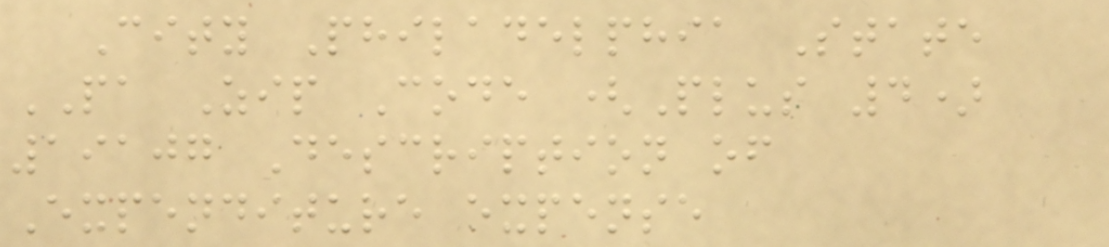City Philadelphia State
PA Zip Code (Plus 4)
19107 Description of
Expenditure expense
